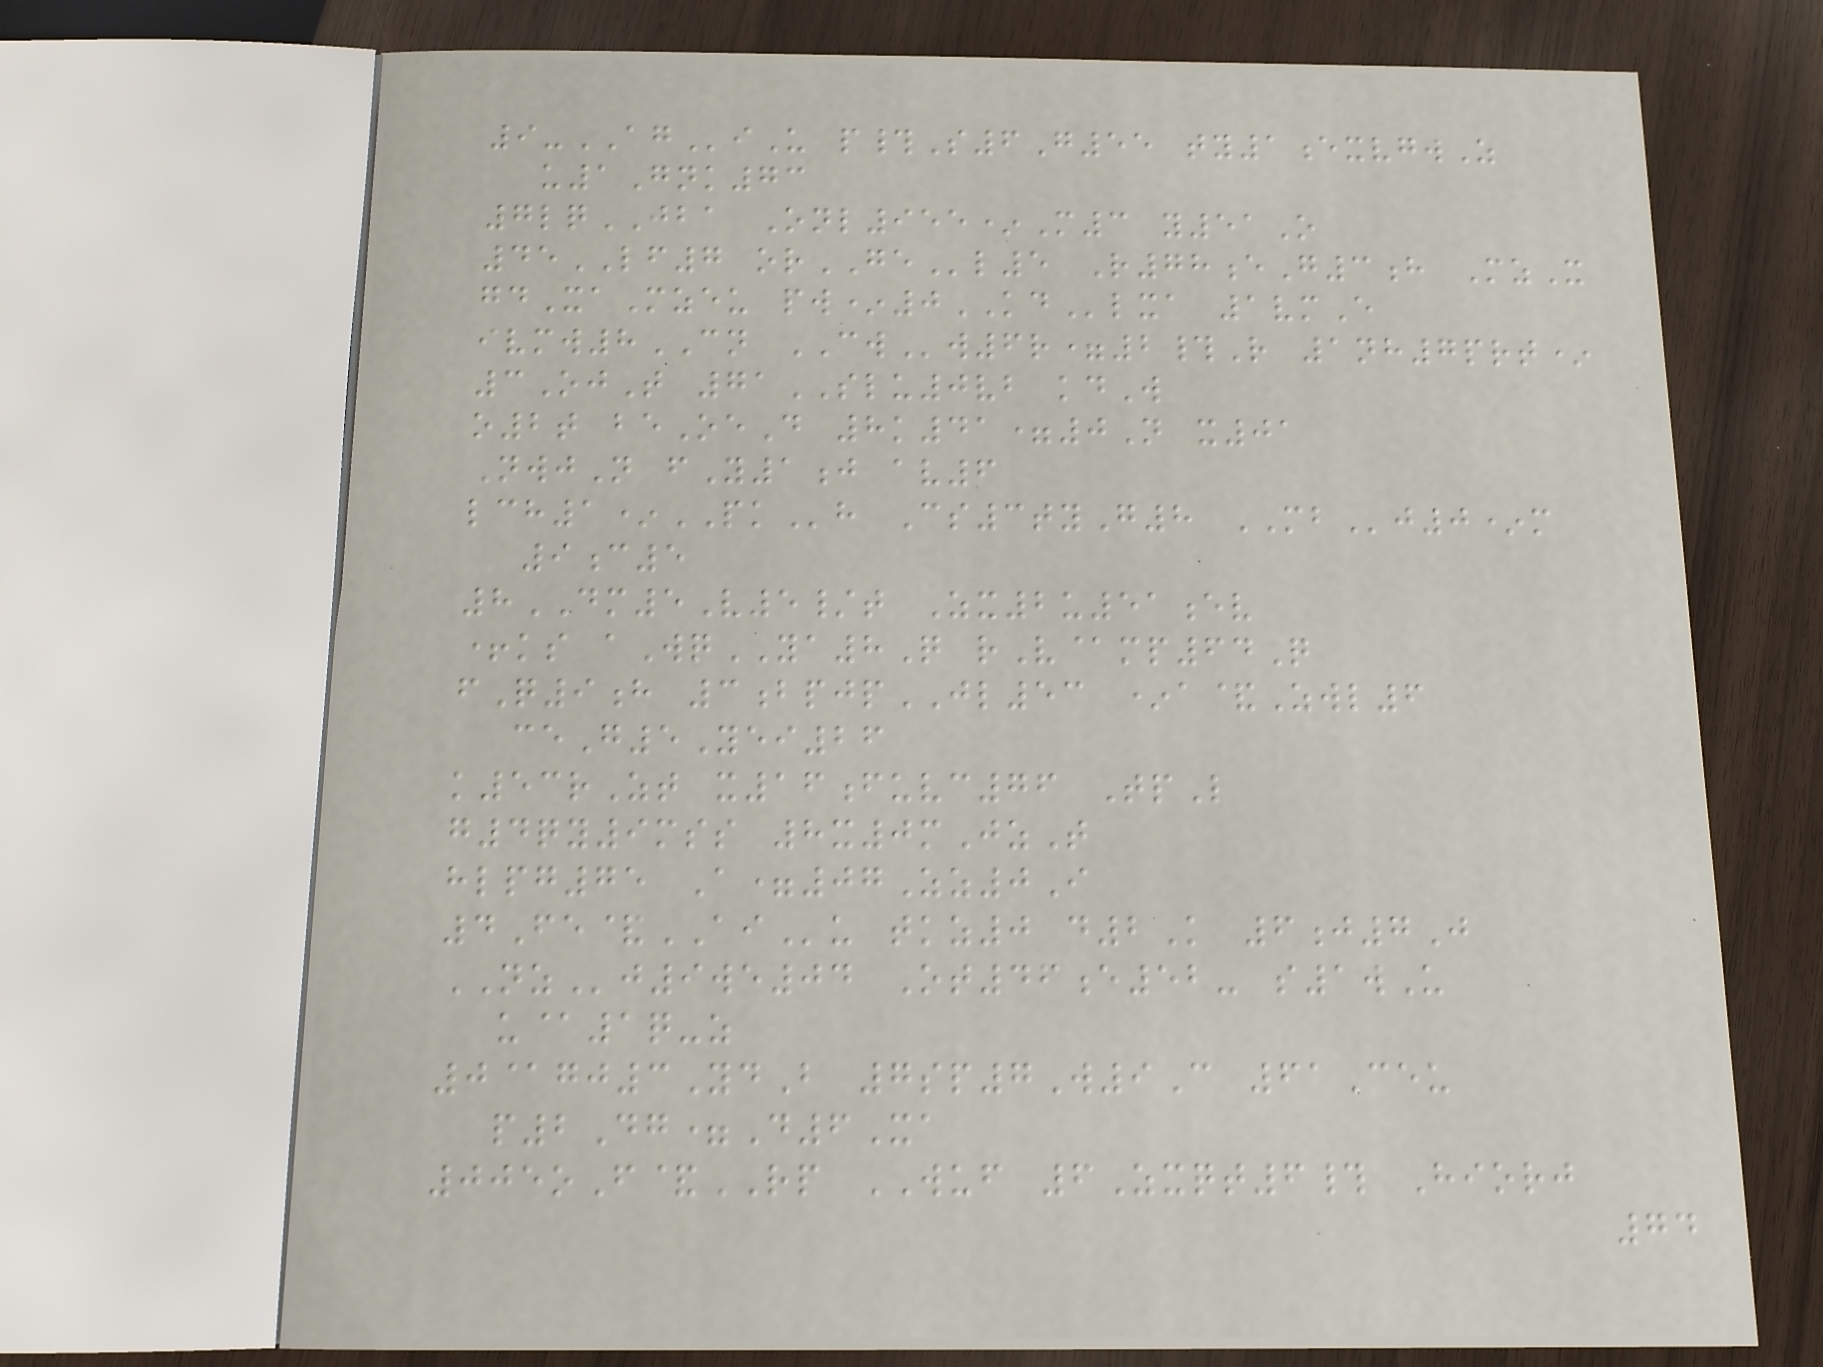9-AGiU p#S6G55 ty1exvgwZ
u1Gnk73
7lqJBA Onl955*M3 y51O
45LF7 orGEl5 R78eG3h MzX
gdXaMzeu pw*0KDlxa 1vmE
ivmw8CN CWw6r=2#R 1nh7prt*
3OjT 71SLU0vb kdW
o2t beOeD 8k41=0N x01
NwjN fY1j av6
lch1*PKh Cs3tyG8 MBj0*m
9c5
8DM5V5/t Zx2u51ev
+ks aWqYA8Q rV@mp64Q
fQ9h 3bpjpJL53 *a&Zwl6
ceG5Yei26
k53rZt x16fuvc76 TpL
g4qy9mss 8x0mJzT
hlpg75 A=07Zz0I
4Fe&AIu tkz0 d2K 6j7J
NZj9we04 Ot46e52- s1wU
u@1q-z
0@gj3YdB 7sp7W9C 61Ceu
p2Dg=D6Xa
005oF&RP WUF 6Zxqt6# Hiorj
74
